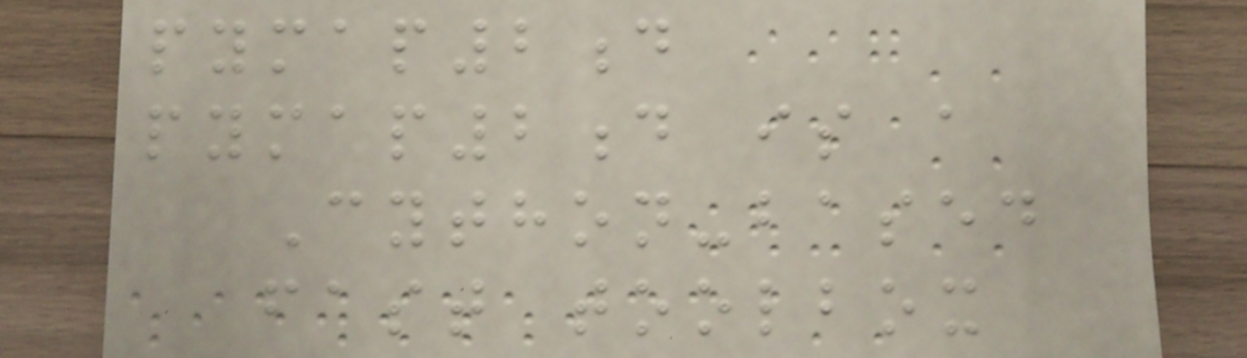pymap2d
pymap2d is a
Cython-based
fast toolbox
